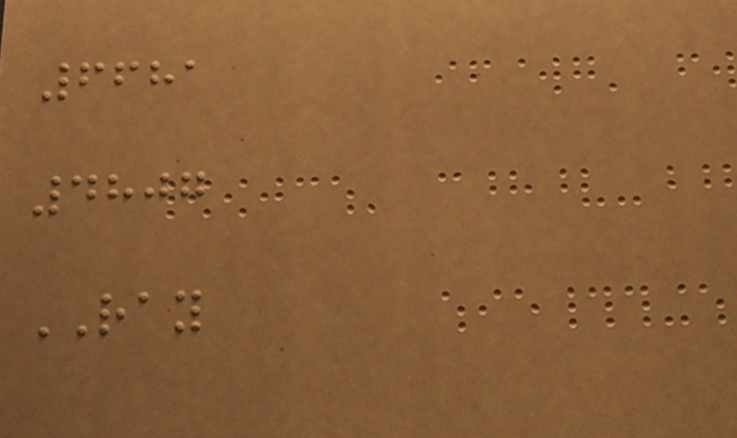6681
4807
RAY
